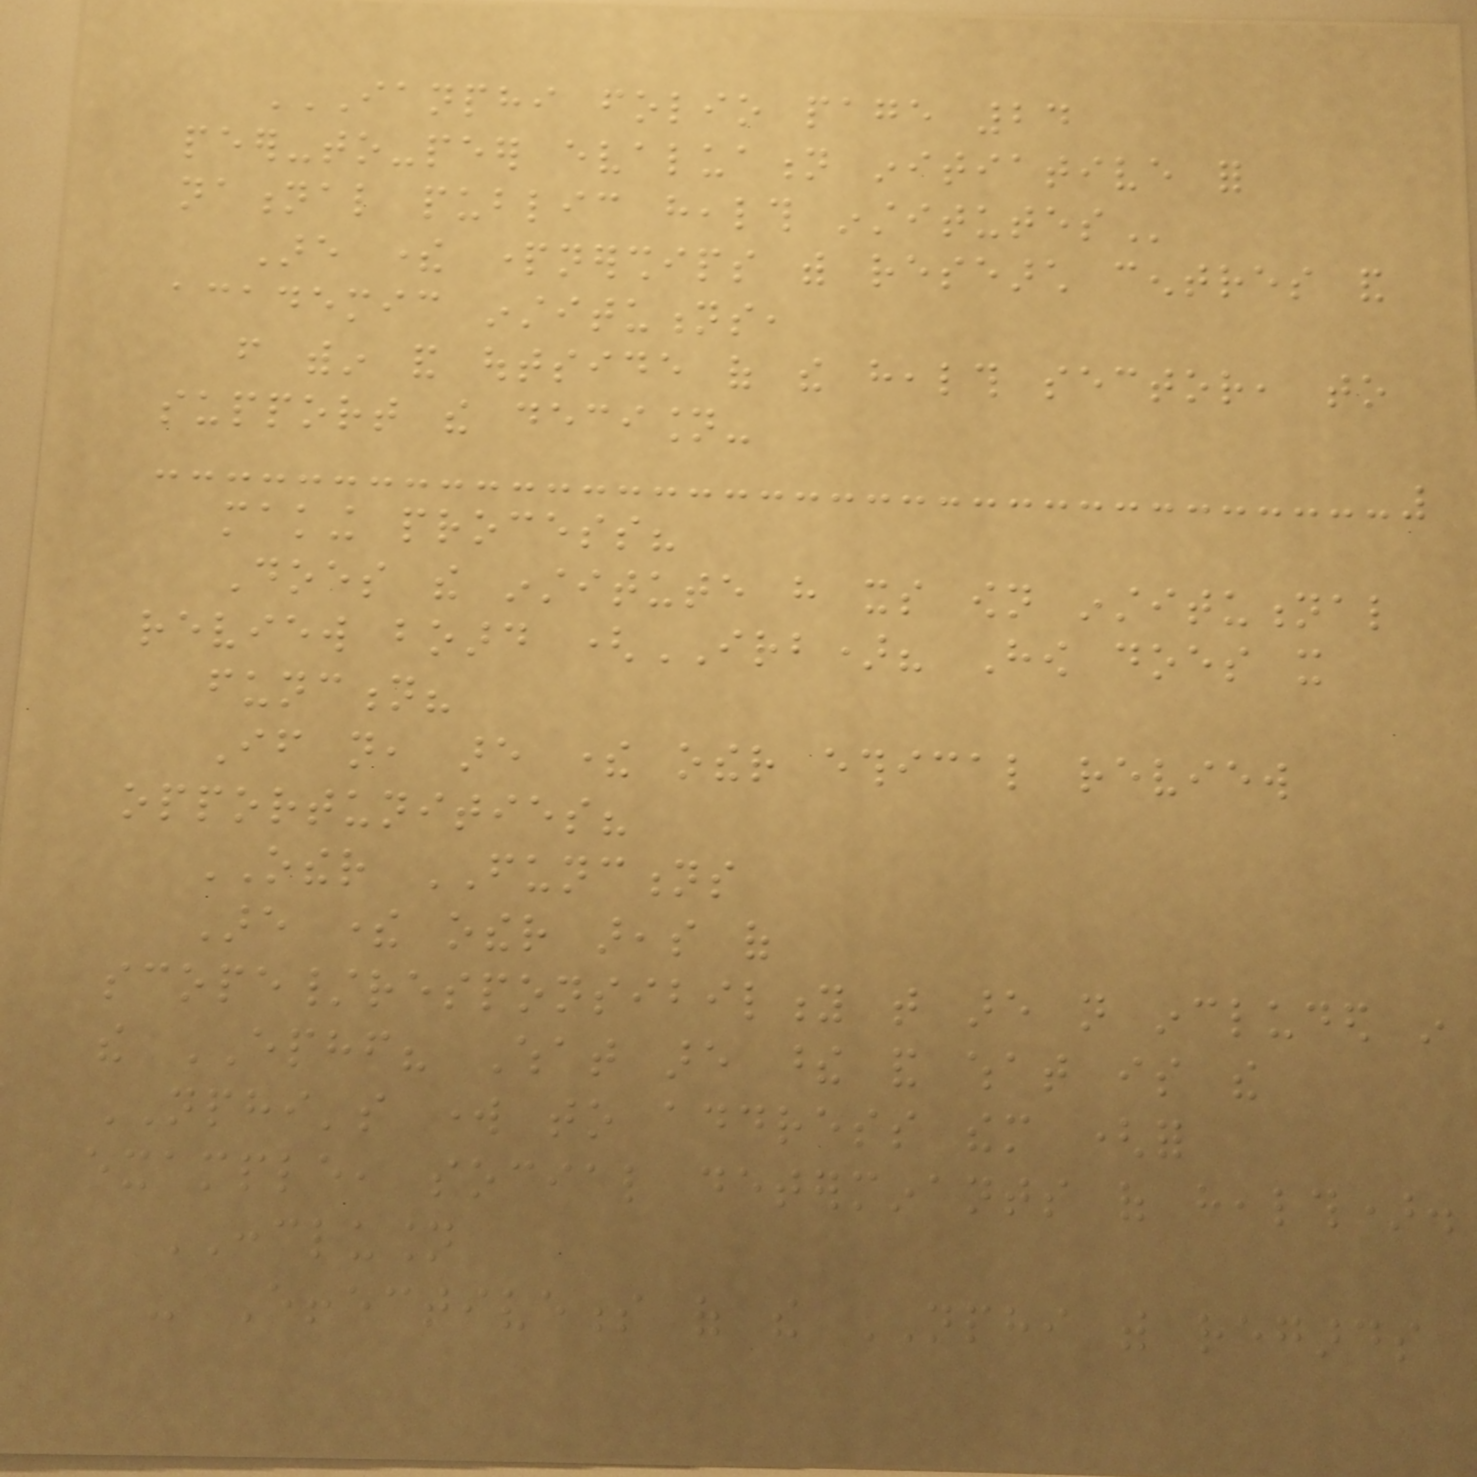IANPHI FOLIO PAGE 24
PEER-TO-PEER EVALUATION INITIATIVE FOR
NATIONAL PUBLIC HEALTH INSTITUTES
Are there partnerships with research centres and
academic institutions,
from within and outside of the health sector, to
support the decision-
making process?
Does the institute have its own institutional
review board (IRB)? How does it
function?
If not, are there other ethical review
opportunities?
OTHER FUNCTIONS
Are there other areas of
scope/responsibility that are not included in
the EPHF? What are these and what is the
NPHI's work to address them (for
example, social determinants of health).
CONCLUSION
- Effectiveness of the NPHI with regards
